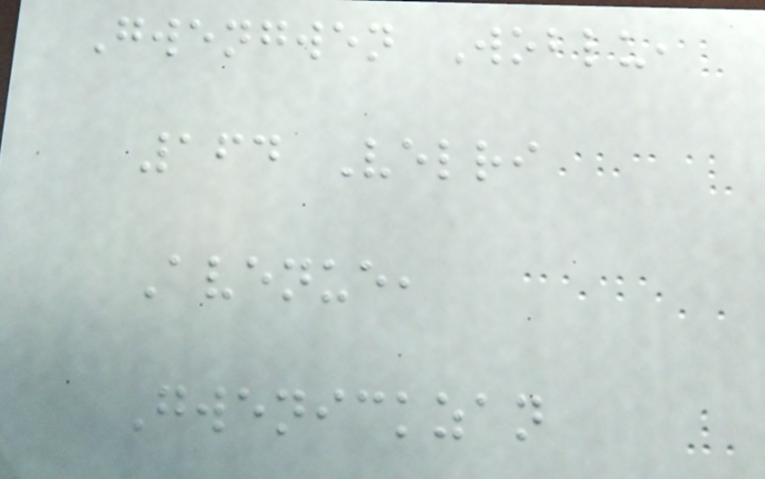Gwengwen Woblu,
164 Velri
Avenue,
Gwenickzan
